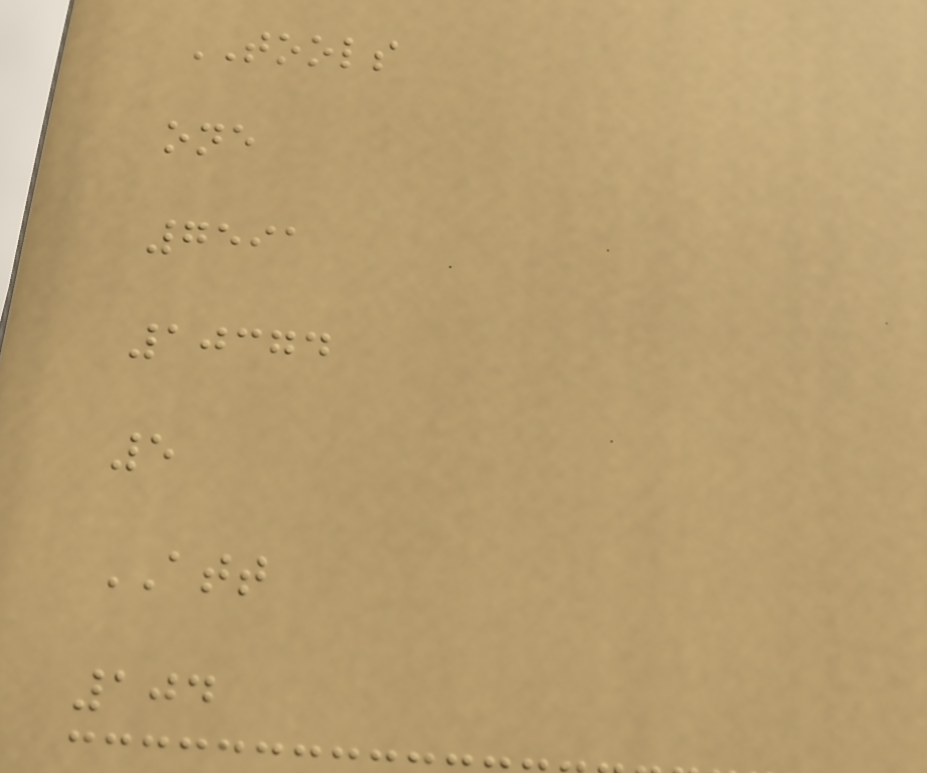TOOLS
one
7591
10374
5
ATT
104
